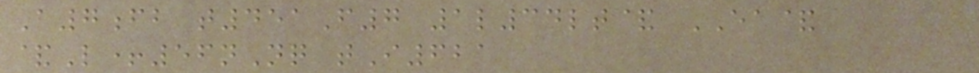A7fb t451F7 1l34lt& EA&
&L+56nNq tI621
